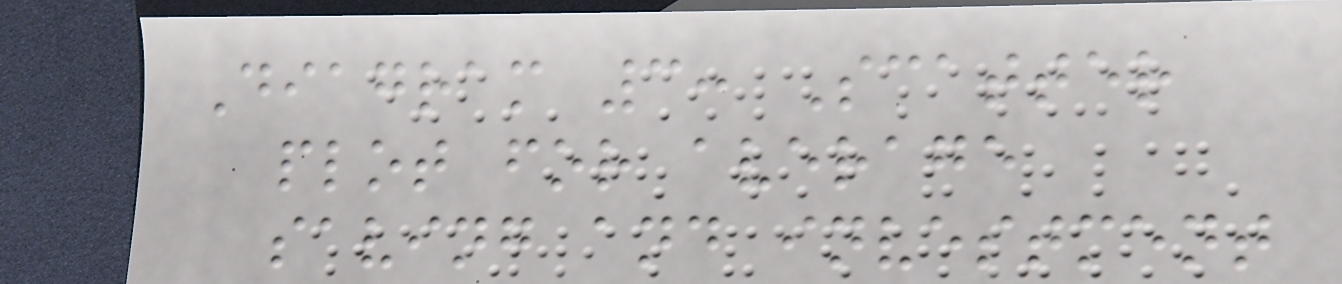Diagram 3: Scatter
plot for average
saving and investment
